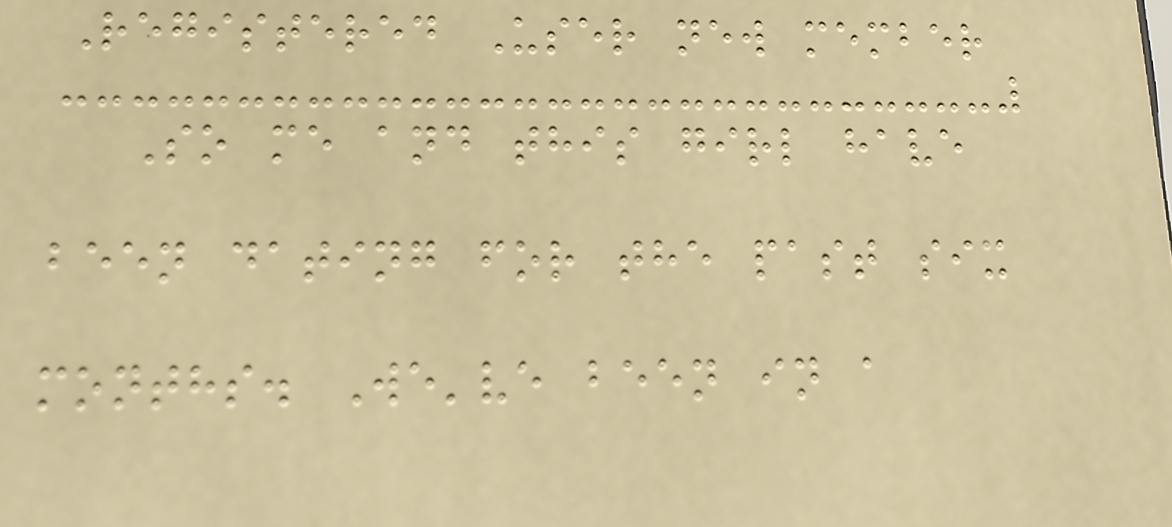Registered User new member
So me and this girl have
been dating for the past six
months. We've been in a
